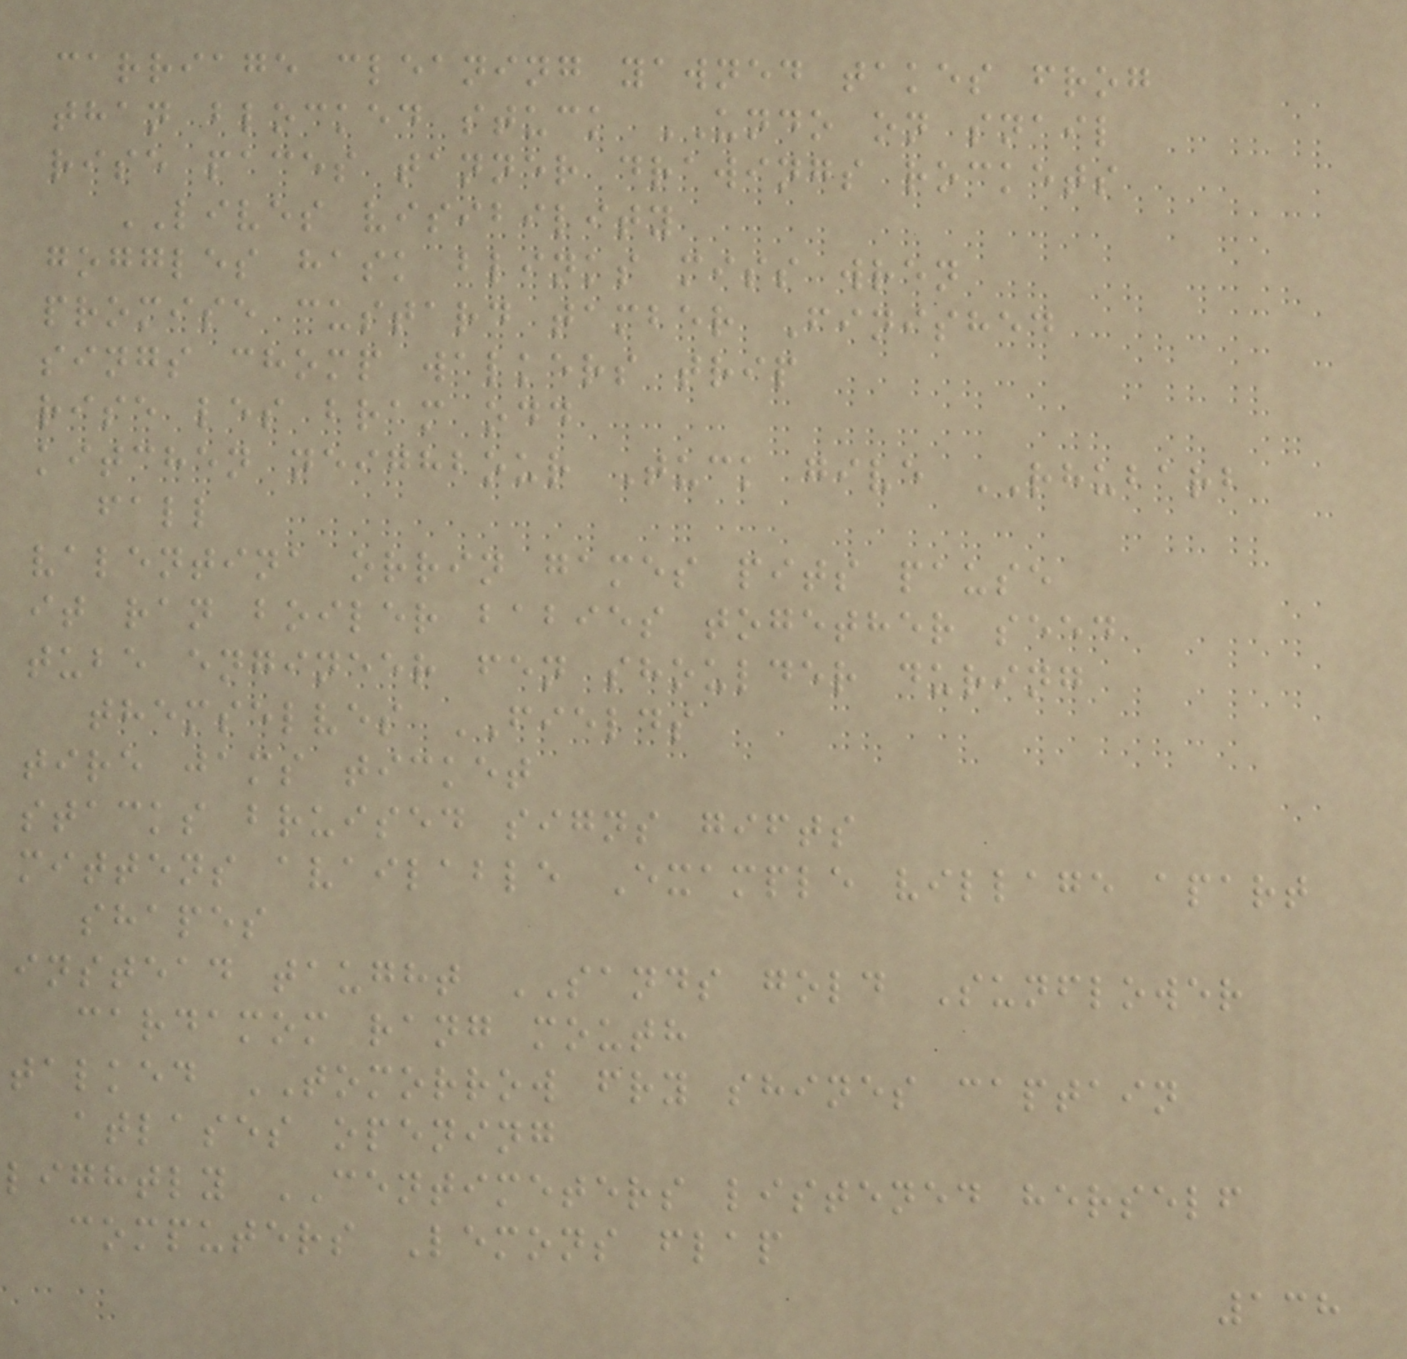carriage cleaning yawned takes frog
than blocked stuck UNDO on snail
rise paces tanner drawings rockets
LIVES visibility
goggles hask blinks miss wren
promise custard tamber Finished
sings chomp walkers trip
rise les bram odd
kitchen neighbour Tuck give RHUBARB
fall
valentina orrin games pits pause
it ran boiler babies together seed
tube engineer fen shoulder during
themselves FIELDS
tire jams ticket
stacks bruised signs gifts
mittens available Example village apart
shapes
instead taught SANDS gold Sunflower
cardamom rang mouth
talked TOMORROW fry shines captain
atlases opening
lightly CENTIMETERS listened herself
computers Lemons flap
138
